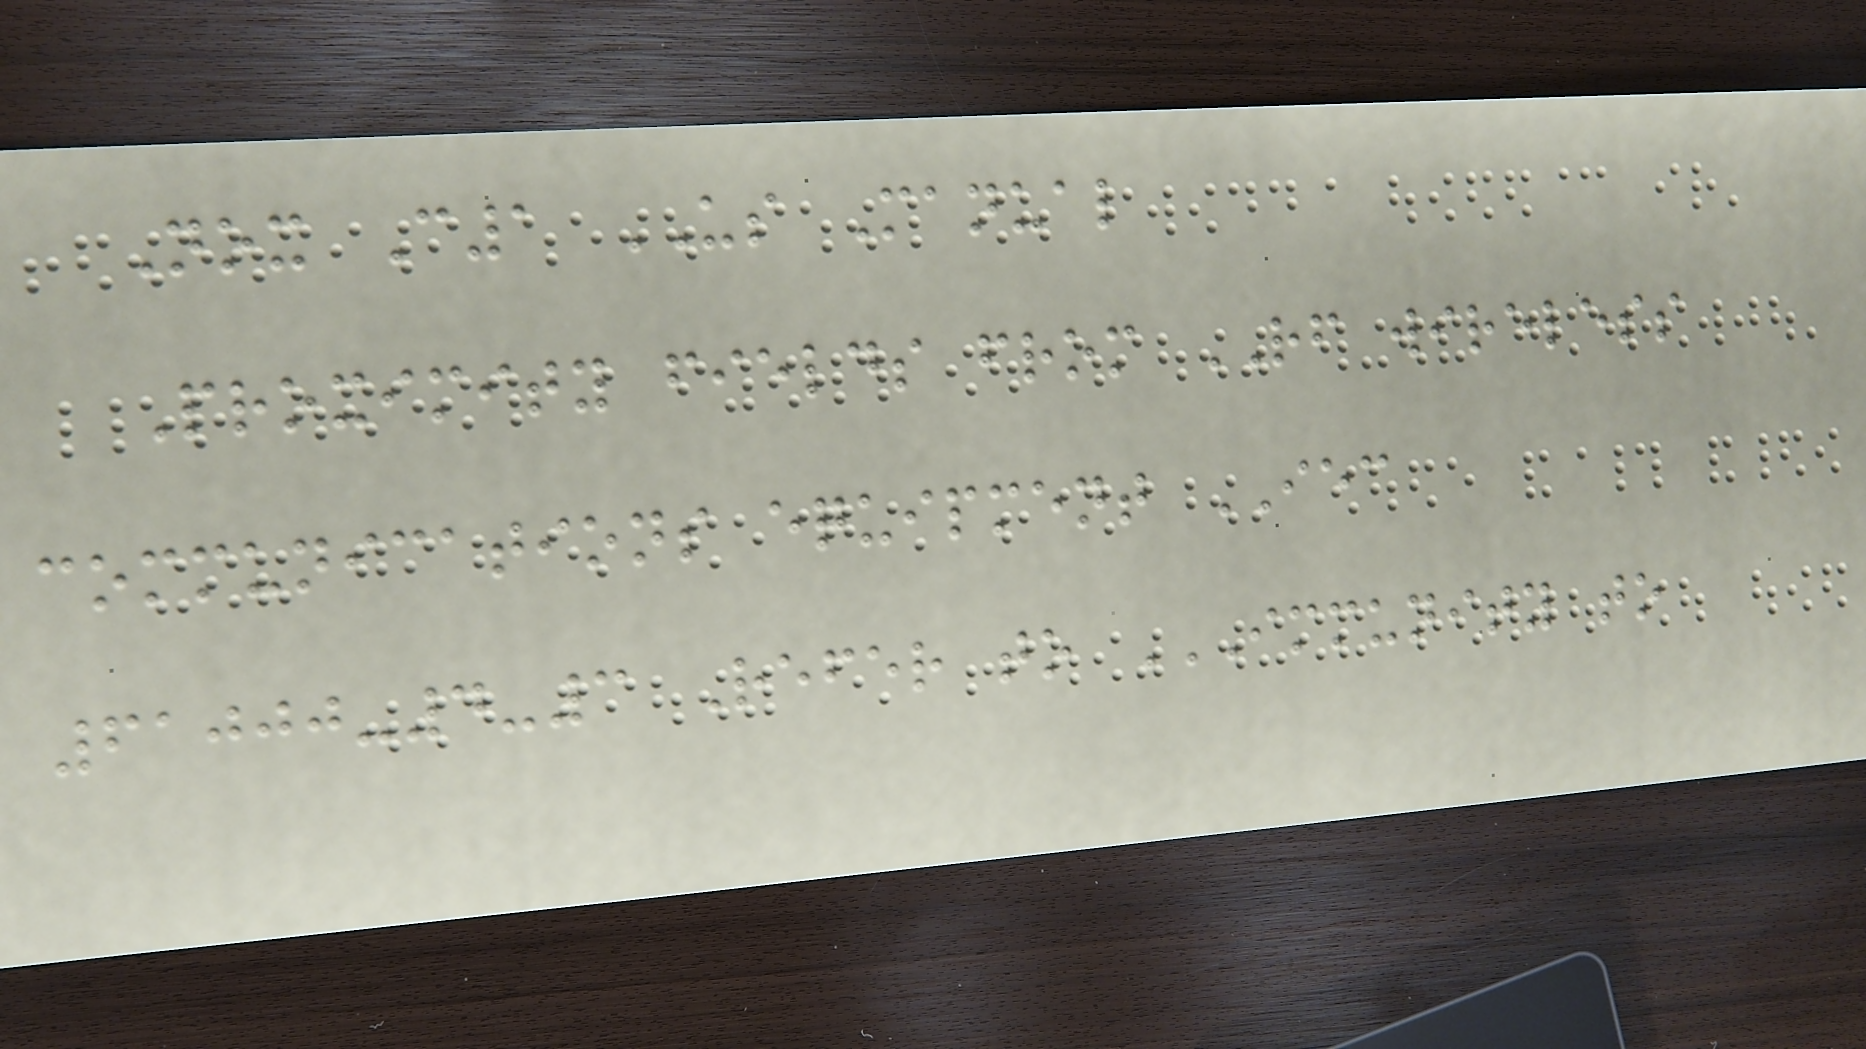Nox C1 US Manual
Proximity fields from RF wireless
communications equipment IEC
61000-4-3 Refer to IMMUNITY TO
